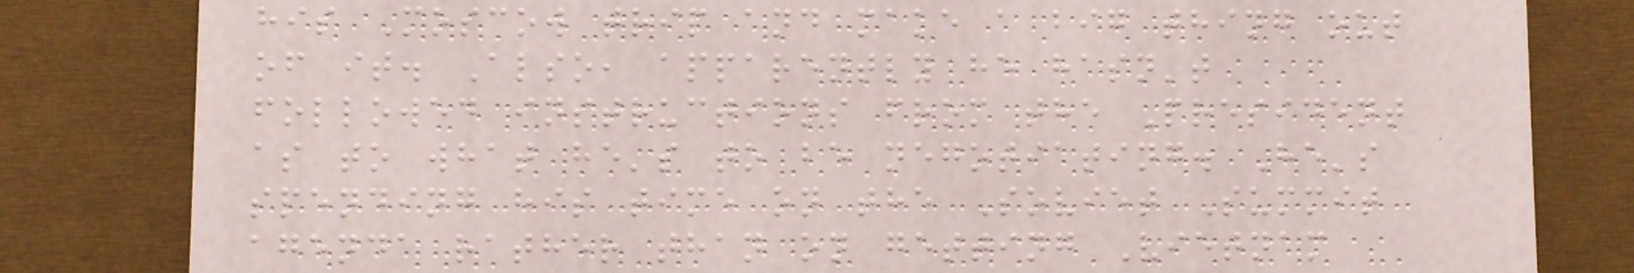his Moscow trip and make a big thing out
of it. Also, apparently he hasn't
followed instructions from the President
as to what he's to be negotiating. He's
spending his time on the Soviet Summit
agenda rather than on getting Vietnam
